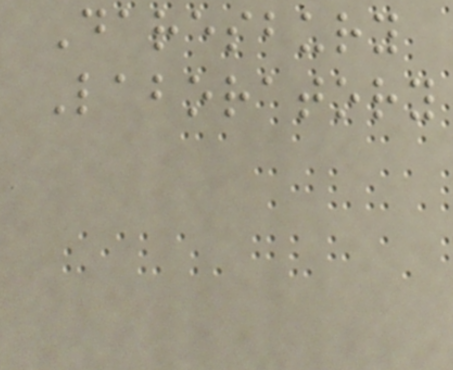Daresbury
Laboratory
